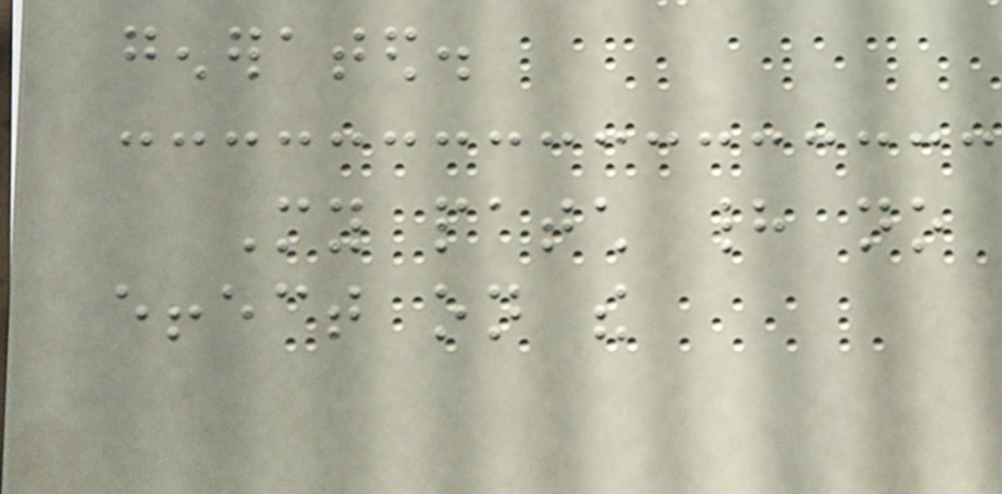generated.
My patch had no
effect on the
